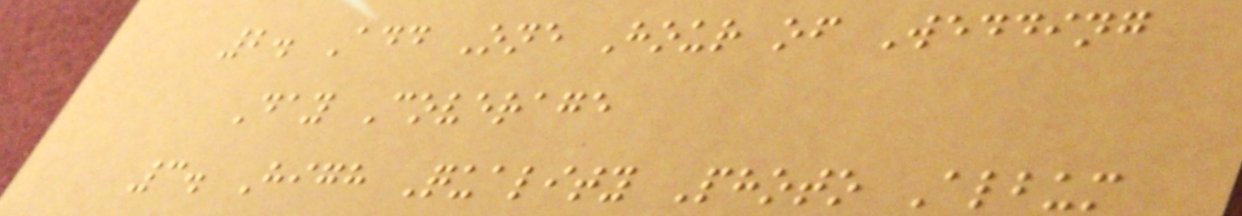2. Add One Hour of Wedding
Day Coverage
3. High Quality Photo Album
